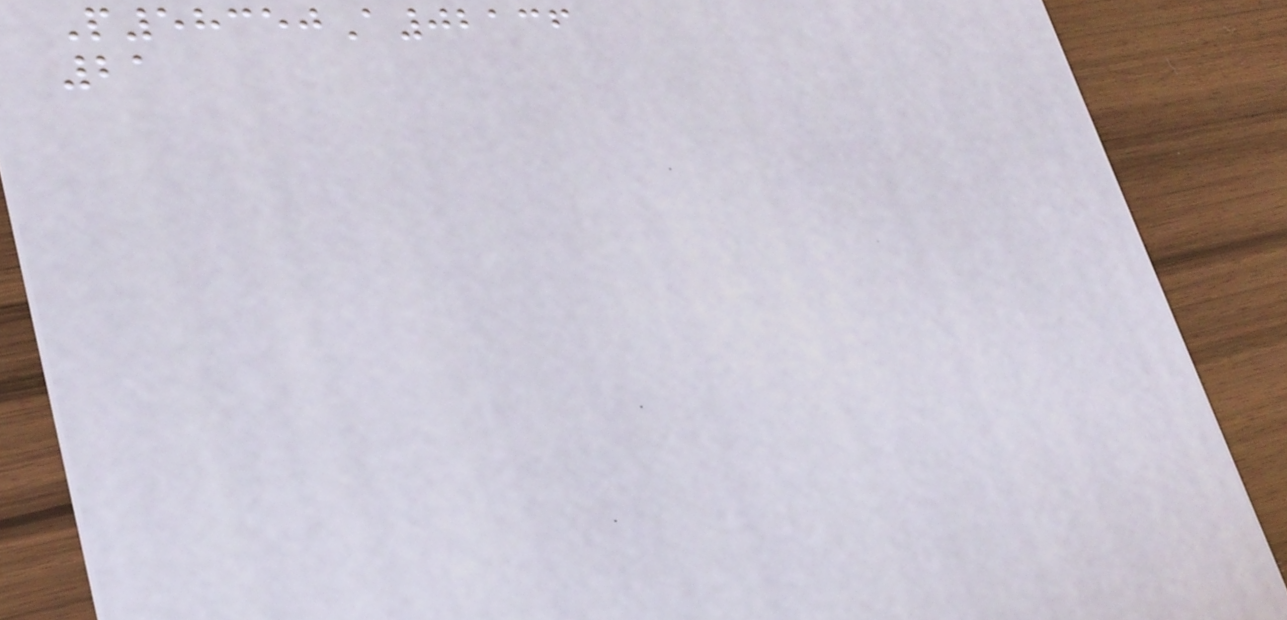P58350A02136
21
